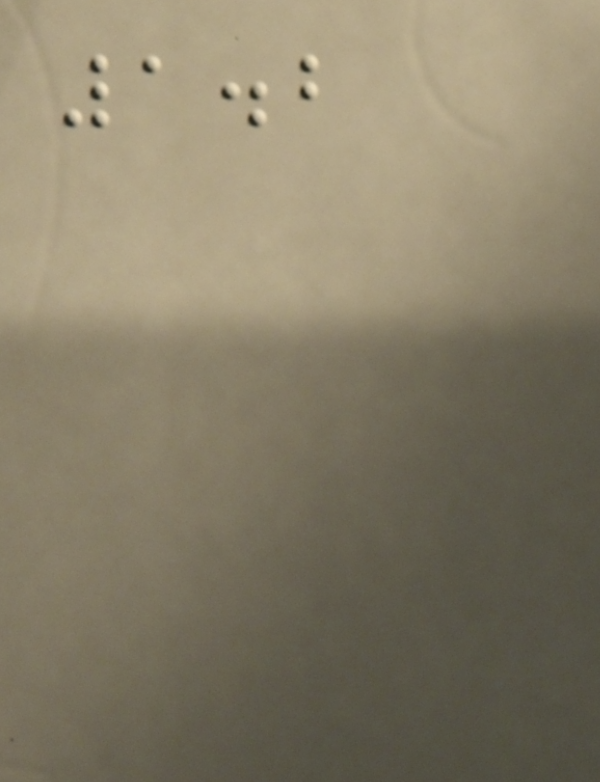1.2
